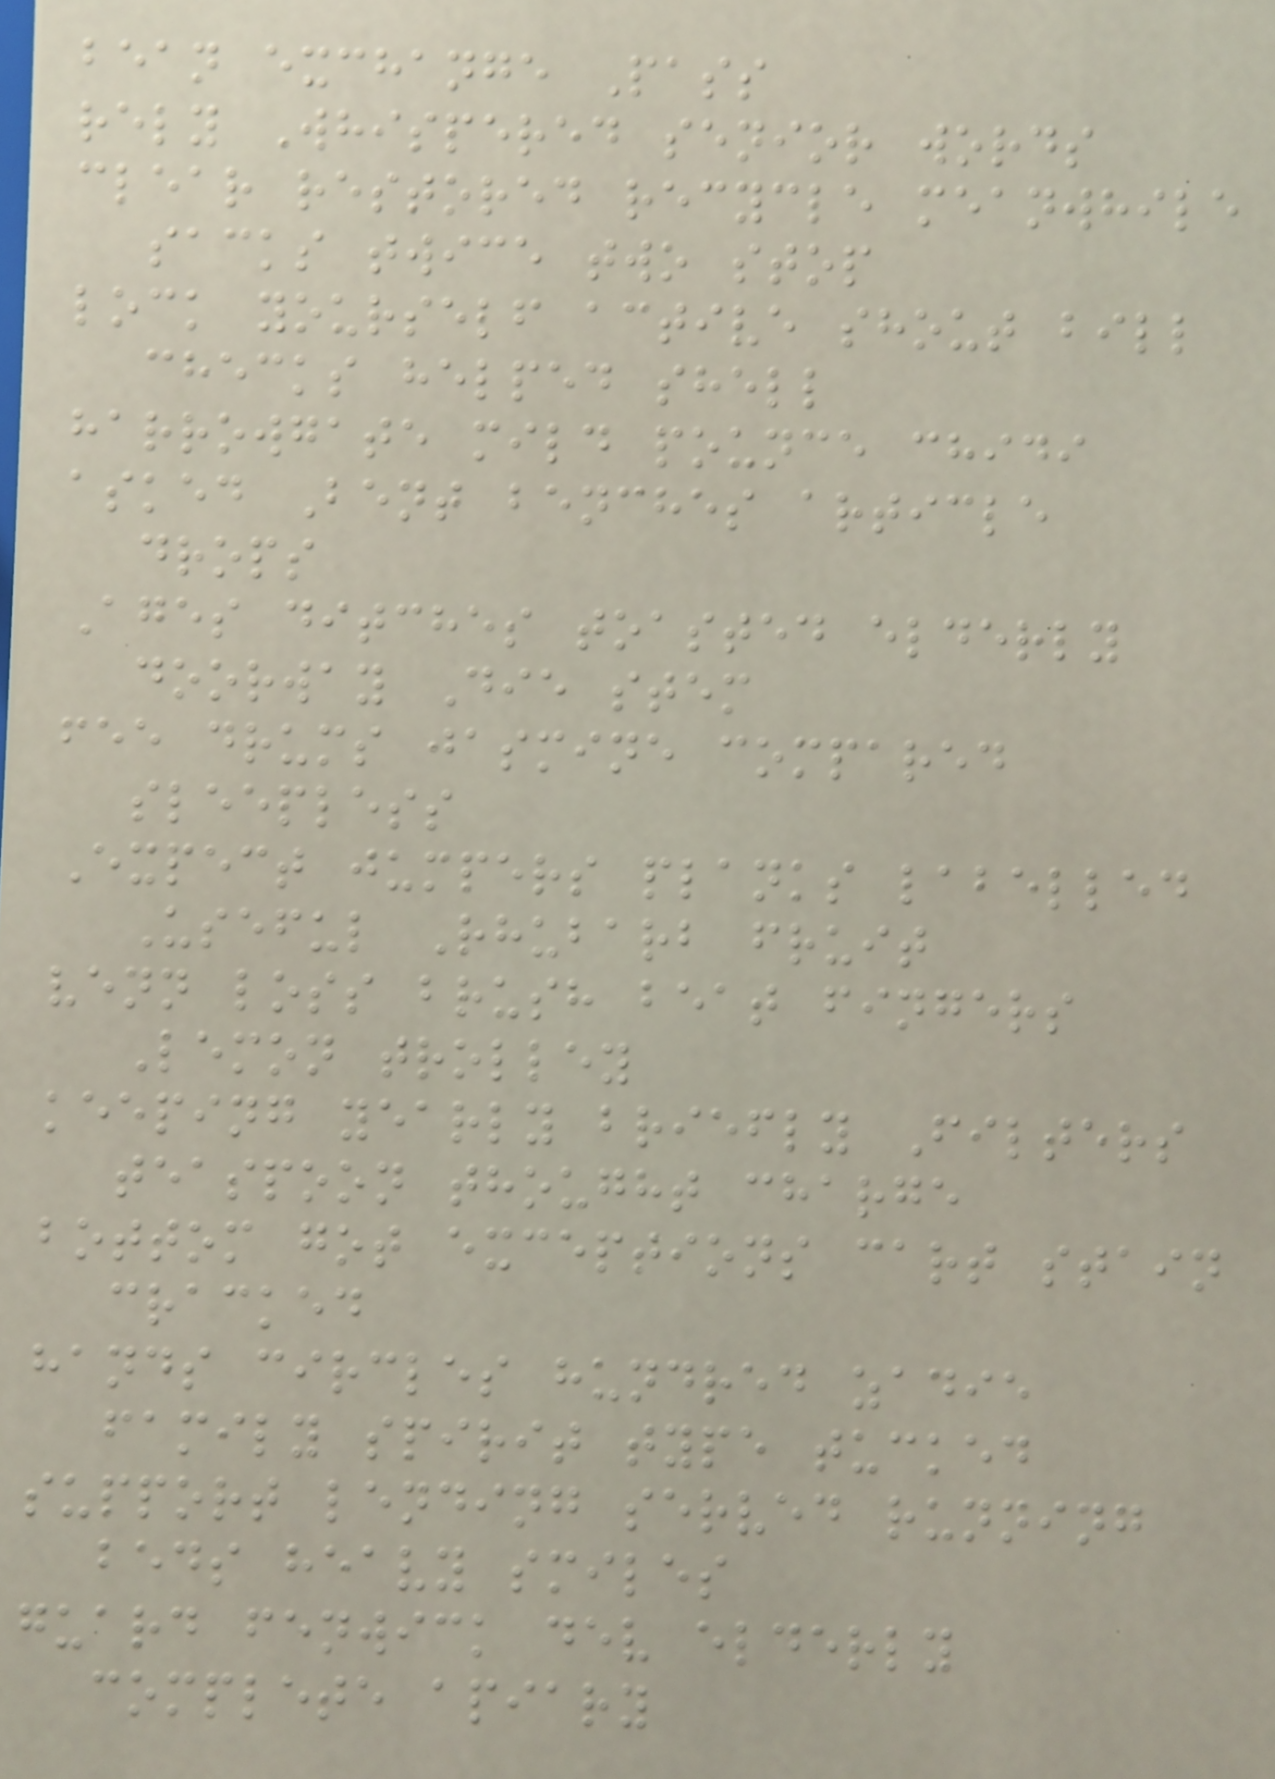bean exchange Pass
rely Whispered senior words
clear restored recycle meanwhile
sacks twice two stop
lock yourself active shout bill
checks helped shell
harrowgate mild pounce chidi
asked Bent benches article
drops
Ages ditches toasted elderly
doorway Die stem
fee drums jasmine compared
sleepless
Expect jumpers planks labelled
Useful Rhubarb fruit
venn loss brush beat fingers
Lemon trolley
keeping yearly briefly Filters
teaspoon thought charge
bottom got exceptions cart stain
cracked
hands circles hundred zadie
family spirit type tucked
support lending served running
beds heavy smiles
guard fenwick dev elderly
complete apiary
